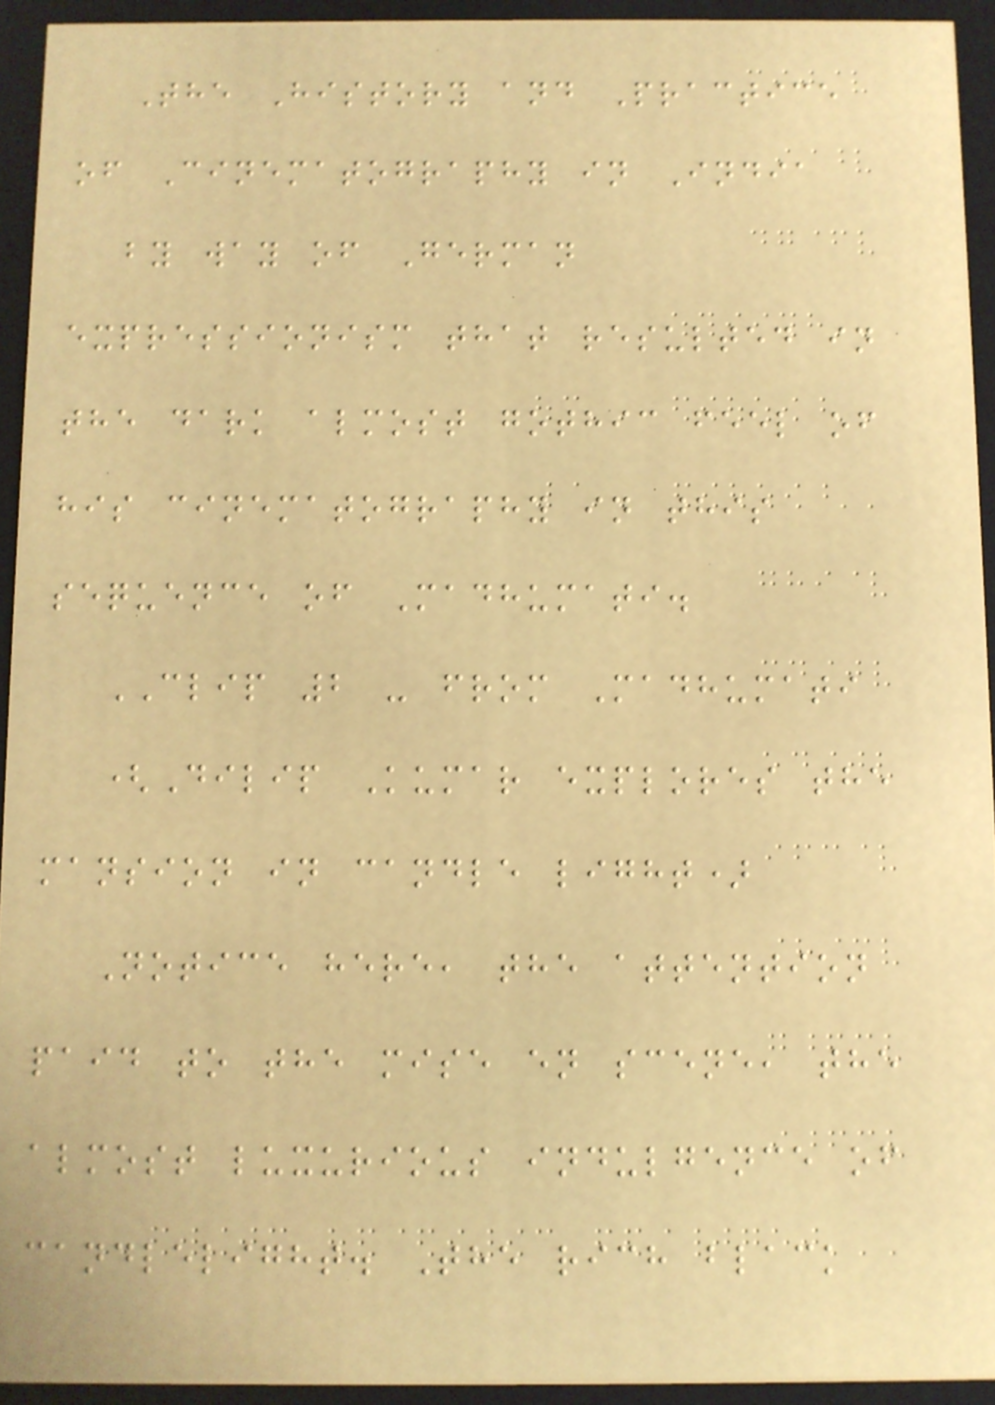The History and Practice
of Cinematography in India
by way of German
expressionism that resulted in
the dark almost gothic feel of
his cinematography in this
sequence of Madhumati.
CLIP 2 - from Madhumati
(Dilip Kumar explores the
mansion in candle light)
Notice here, the attention
paid to the mise en scene, the
almost luxurious indulgence of
candlelight. The rich black
